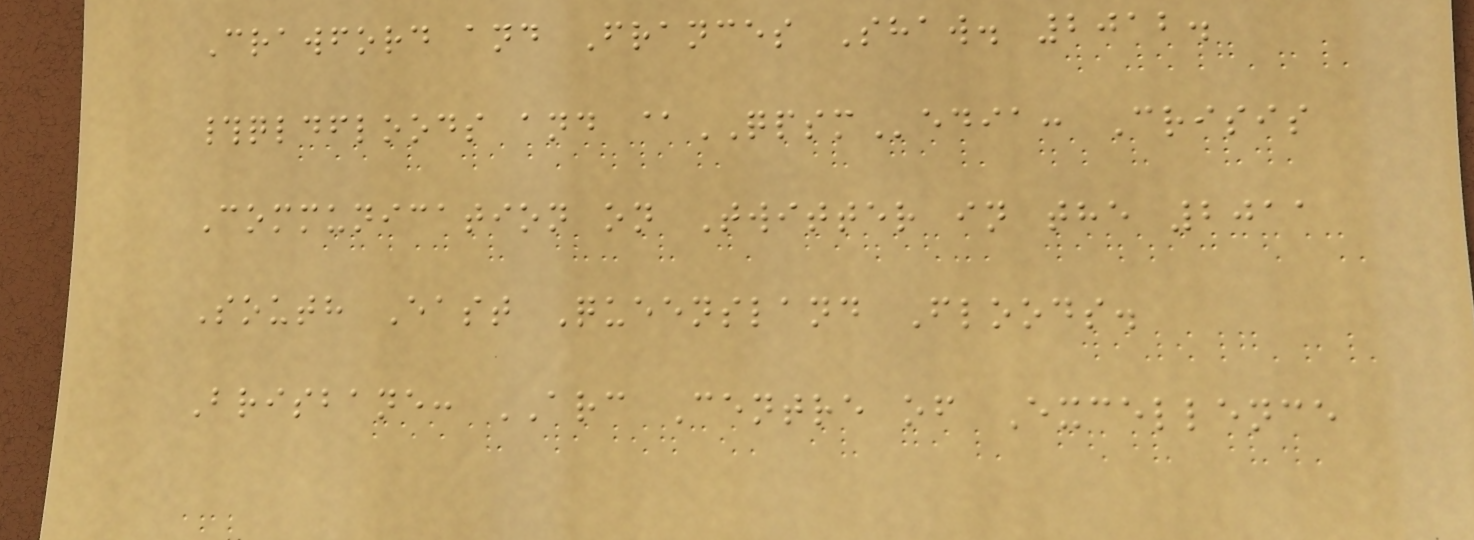Crawford and Frances Shaw. 2012.
#qldfloods and @QPSMedia: Crisis
Communication on Twitter in the 2011
South East Queensland Floods.
Brisbane: ARC Centre of Excellence
